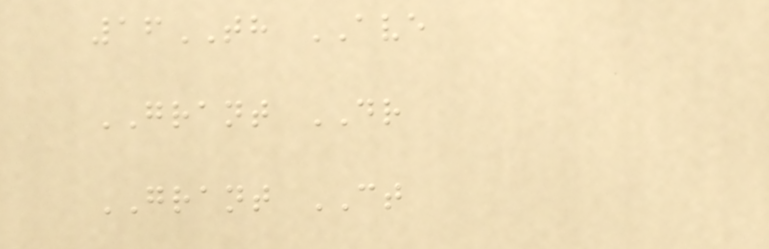16TH AVE
GRANT DR
GRANT CT
